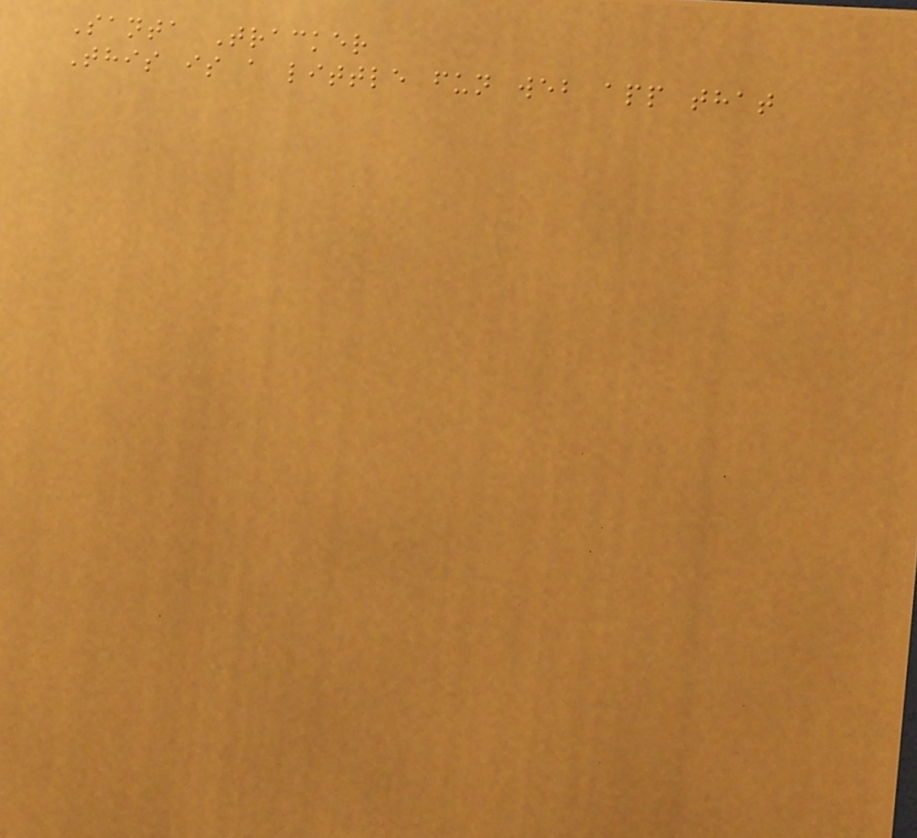Santa Tracker
This is a little fun web app that
